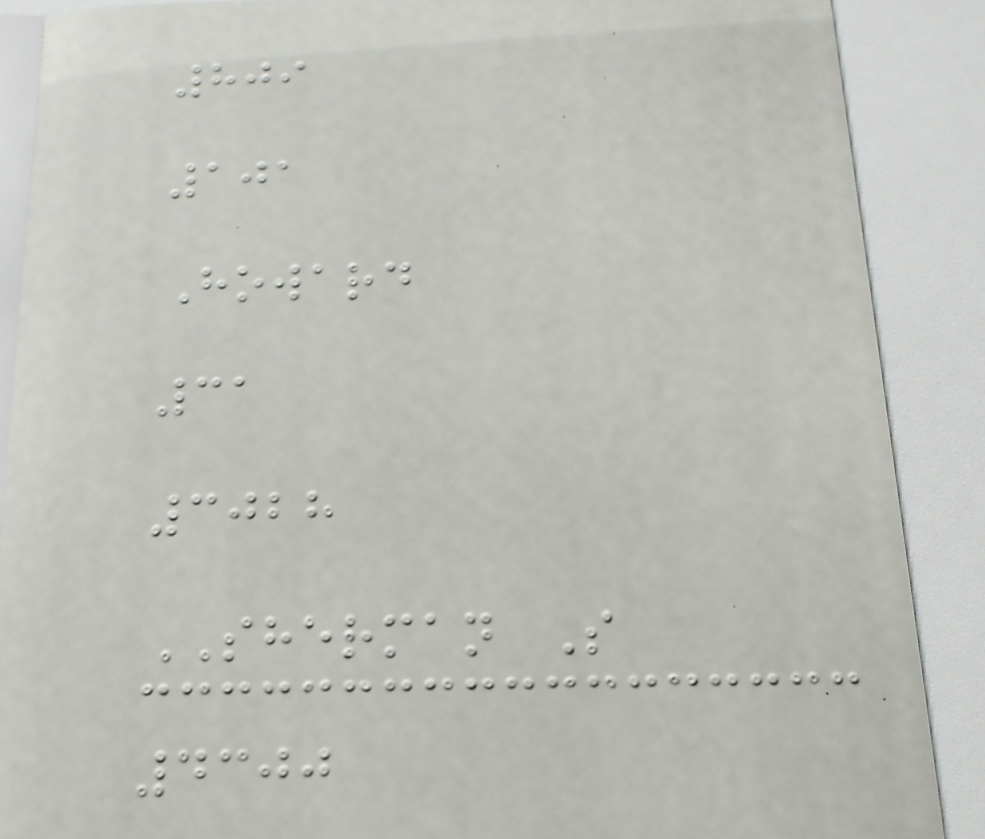809
101
Howard
31
3028
SHERMAN S
4300
